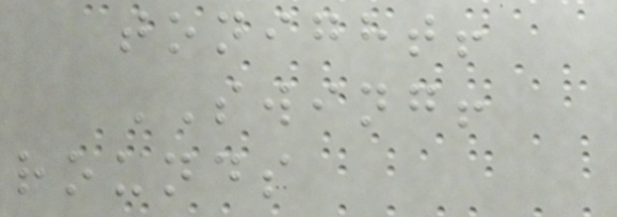tonight!
SWING!
rounds
